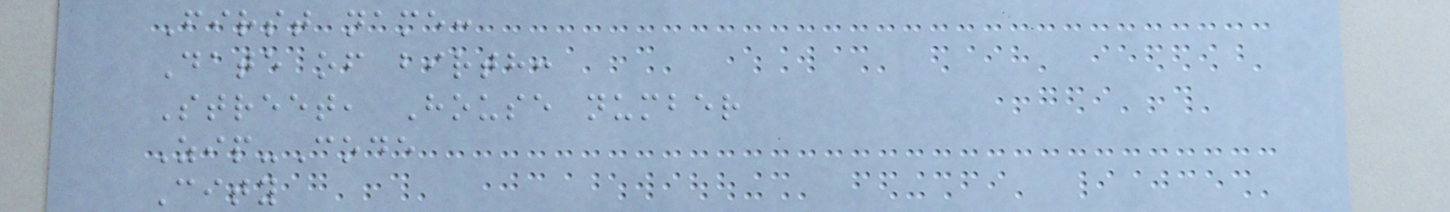First name:
Date of birth:
Street, House number
Zip-Code
City
